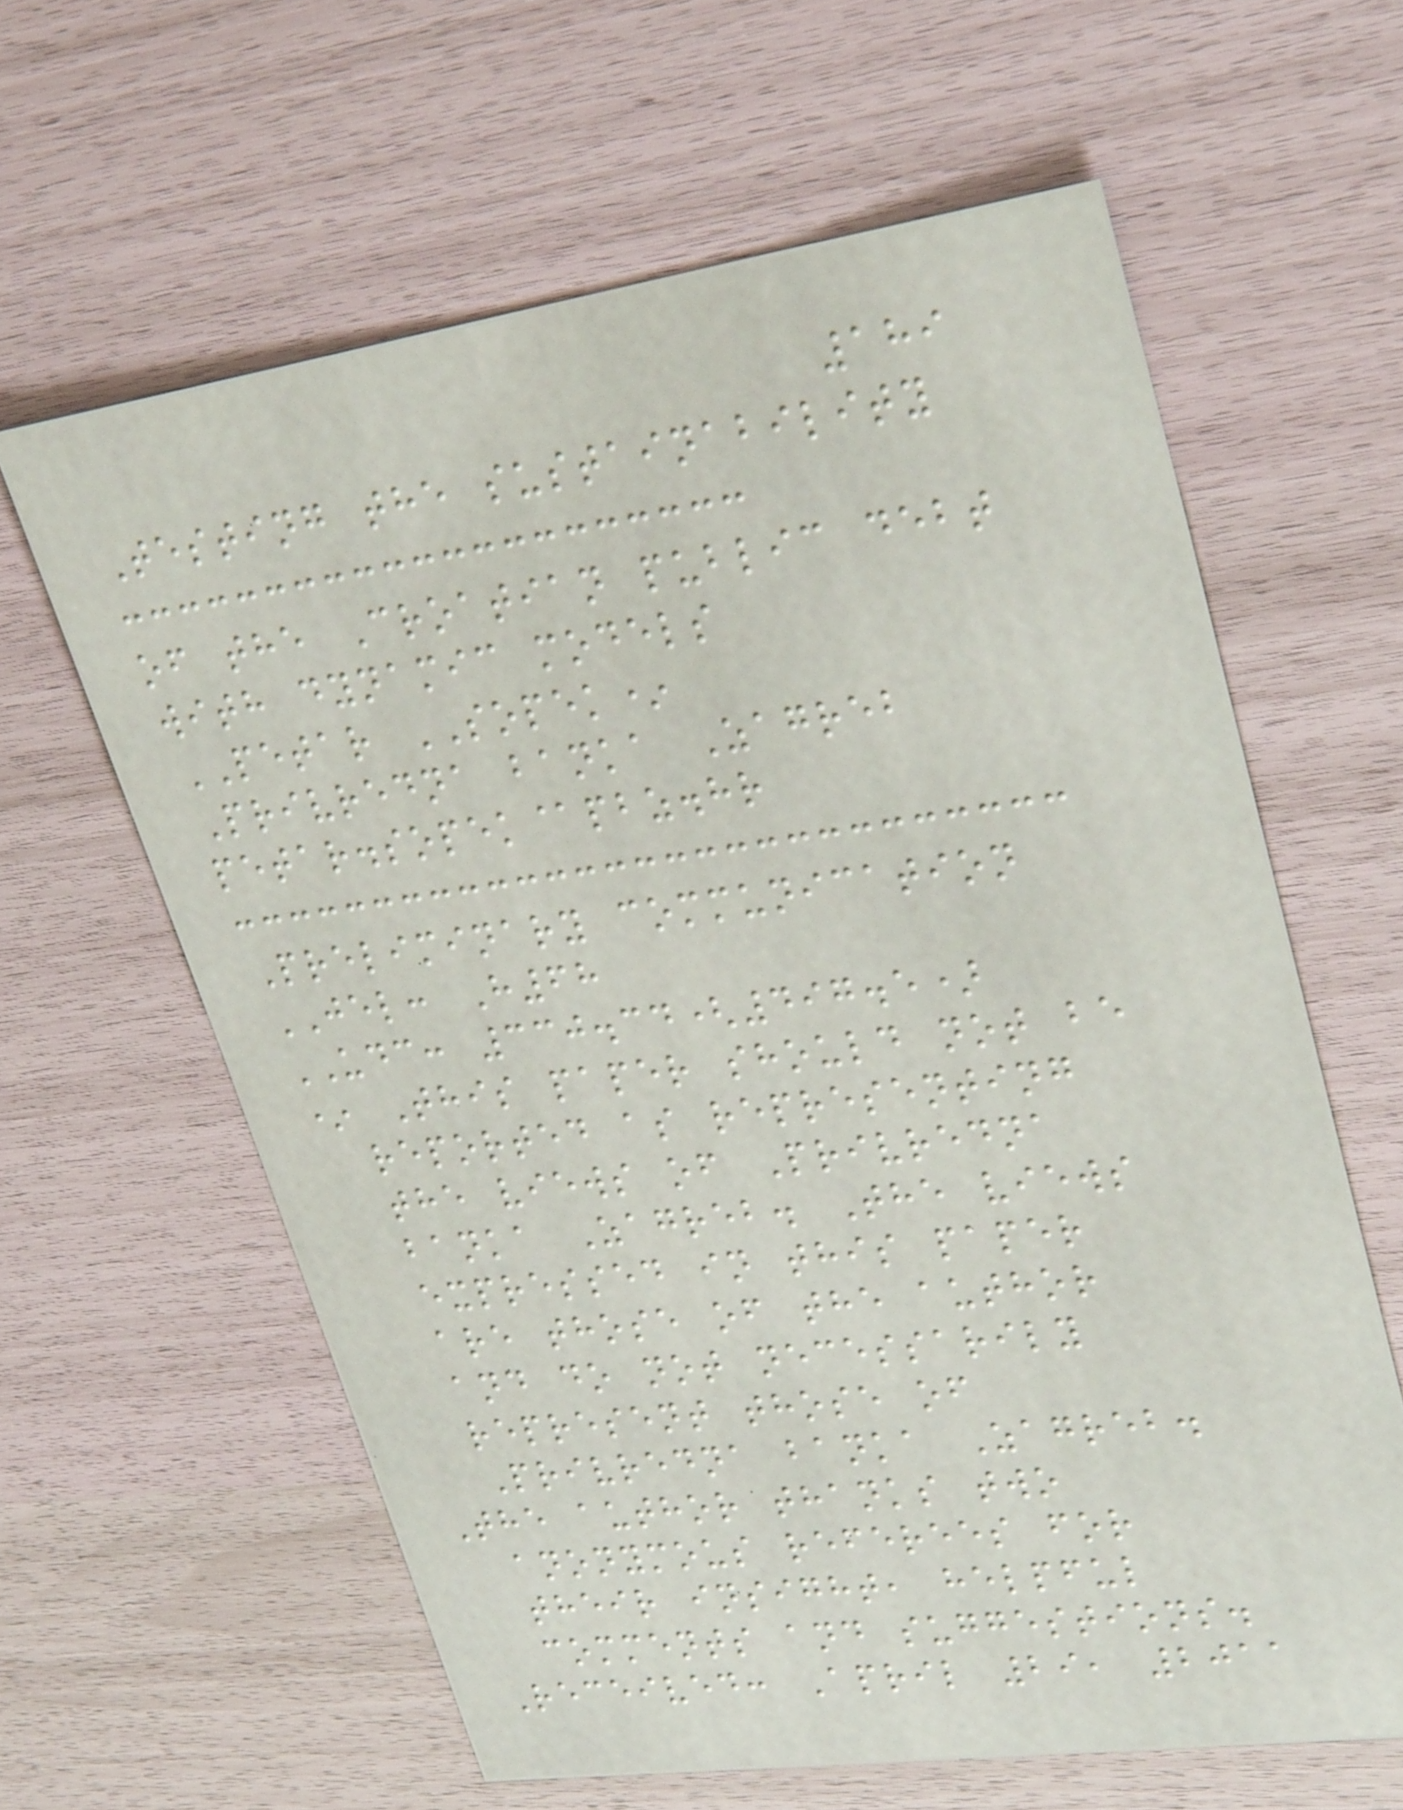189
Testing the sustainability
of the Croatian public debt
with dynamic models
PETAR SOPEK*
Privredna banka Zagreb
petar.sopek@pbz.hr
Preliminary communication
JEL: H68
UDC: 330.34(497.5)
* This paper should not be
reported as representing
the views of Privredna
banka Zagreb. The views
expressed in this paper
are those of the author
and do not necessarily
represent those of
Privredna banka Zagreb.
The author thanks two
anonymous referees for
their insight, helpful
comments and suggestions.
Received: April 29, 2011
